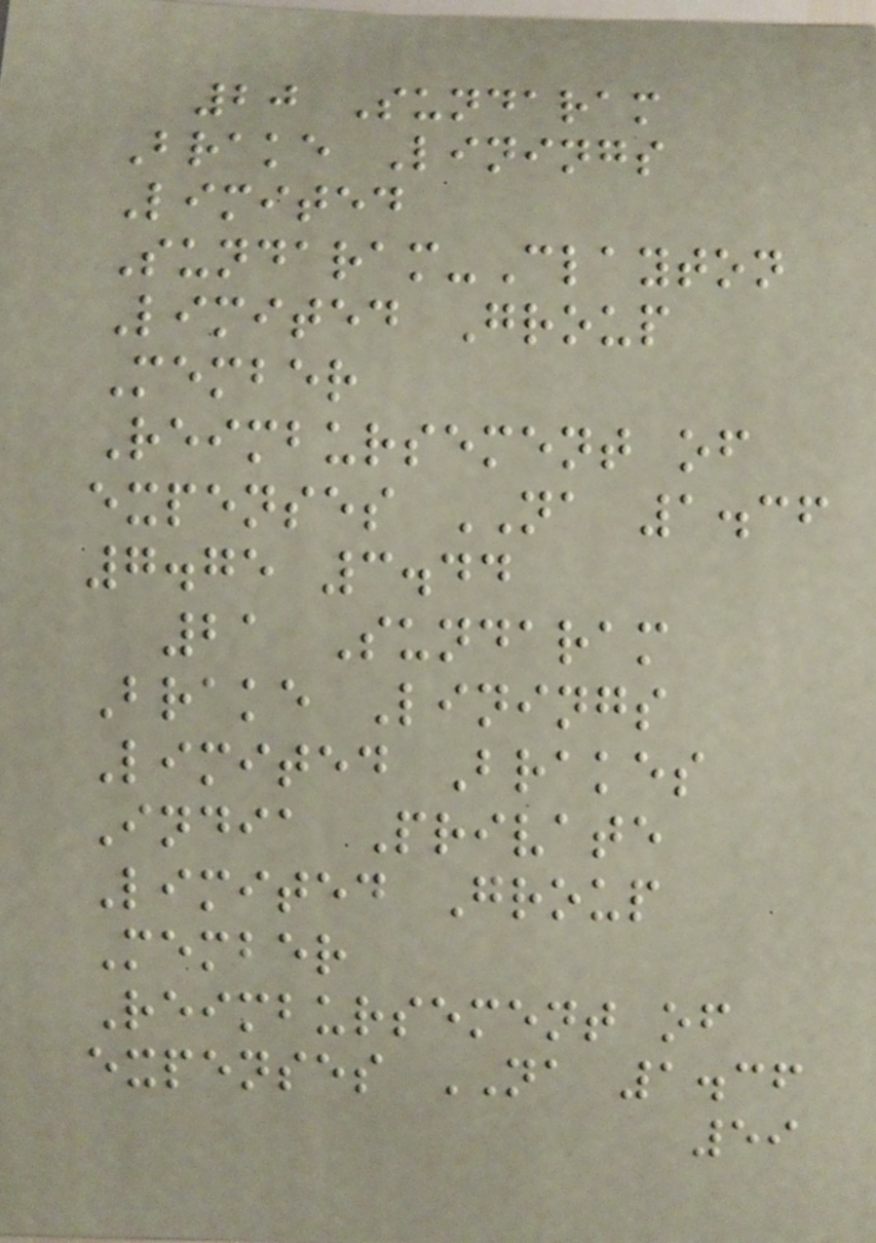20 Sundaram
Brake Linings
Limited
Sundaram-Clayton
Limited Group
Member
Reimbursement of
expenses NA 1.36
7.75 3.44
21 Sundaram
Brake Linings
Limited Brakes
India Private
Limited Group
Member
Reimbursement of
expenses NA 1.36
59
